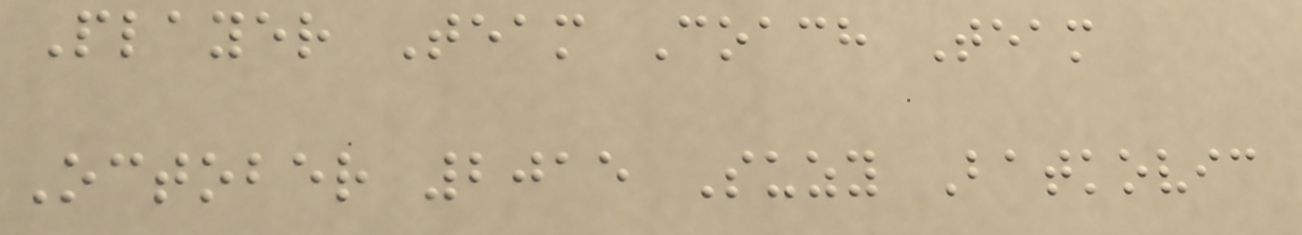Player Team Coach Team
October 2015 Suzy Batkovic
